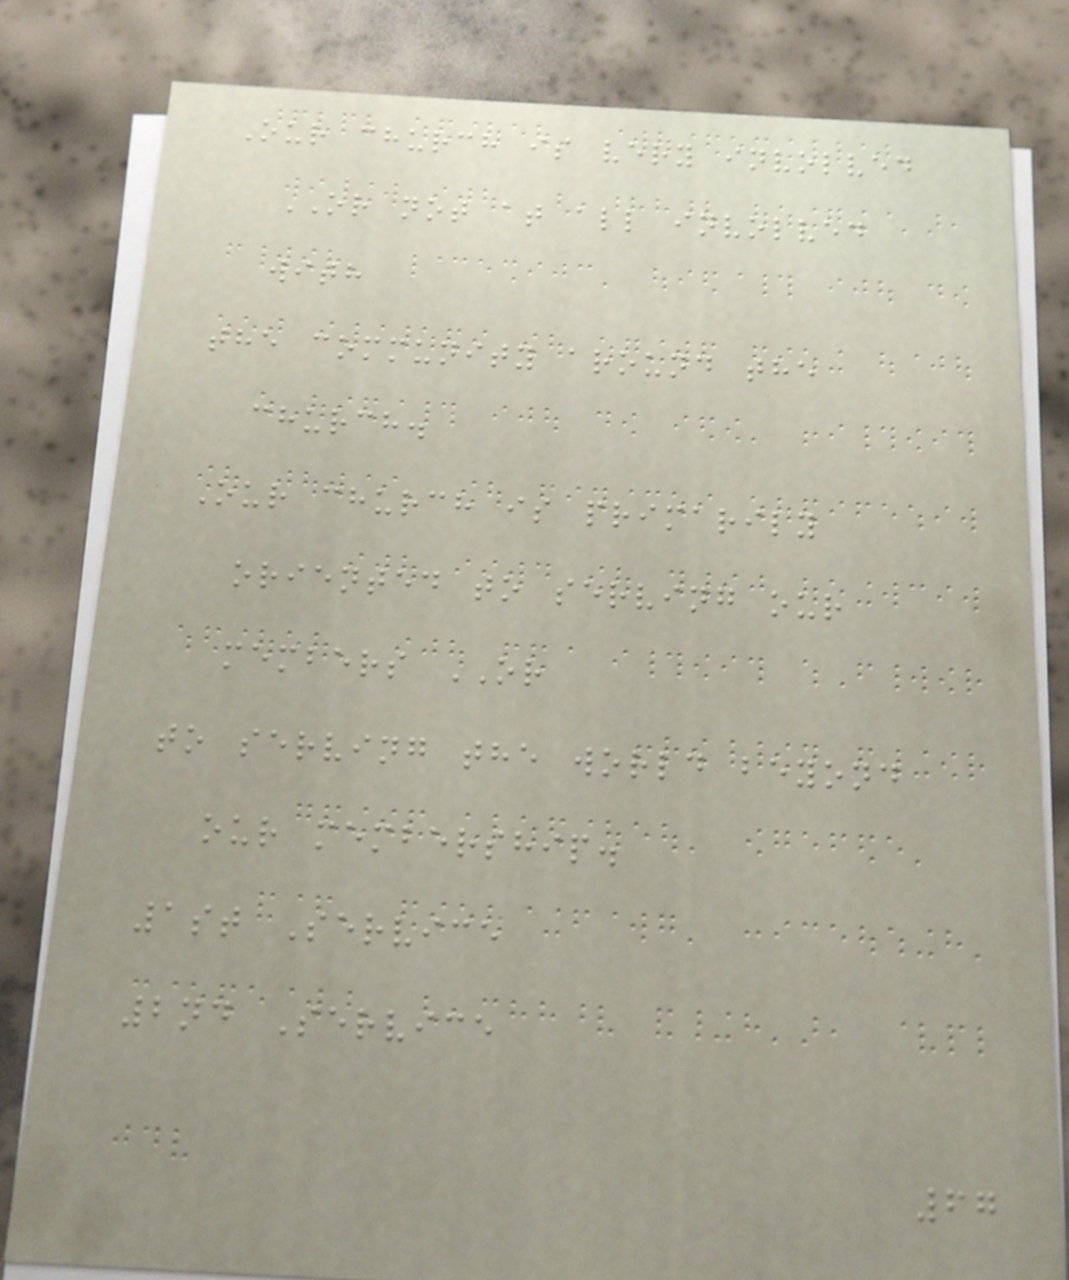Our church is very involved
OR not at all involved
with
the community around the
church.
Our church is primarily
oriented to serving our
members OR
to serving the world beyond
our membership.
1st Service
2nd Service
67
